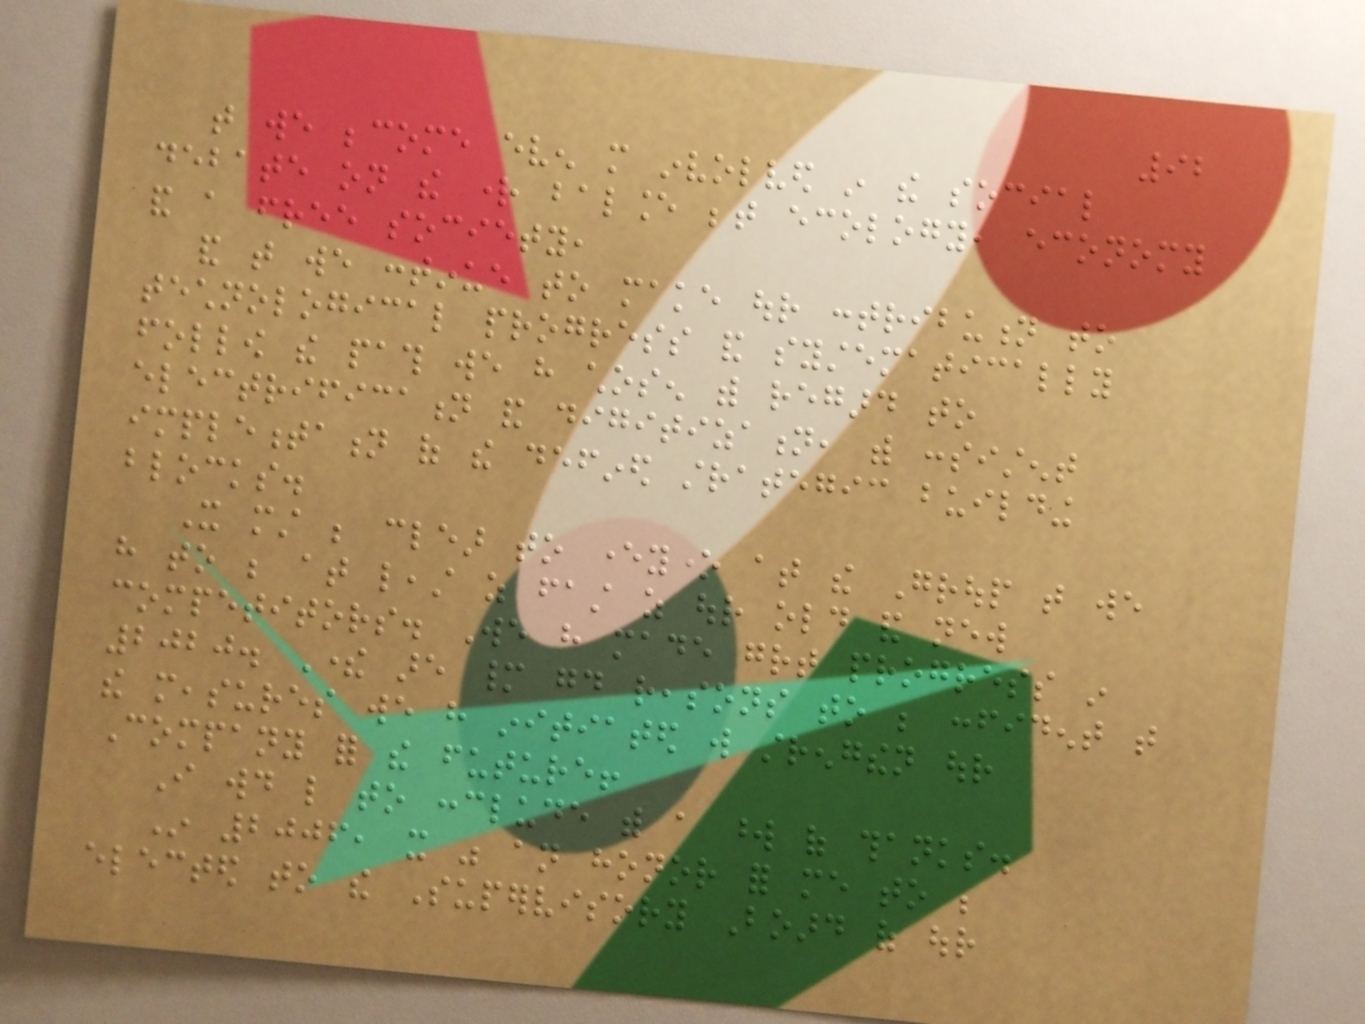92
that we become even more involved in the social
debate on the right balance between ecology, economy
and a free society,
and that we continue to make our contribution to
technological progress and systematically
follow the path we have chosen with regard to
electrification and digitization, with consistent
implementation of the defined strategic building
blocks.
It must be clear to everyone at the Group that we
have to be at least as fast as our old and new
competitors. We have made great progress in
2020. There are many good reasons to be confident that
the measures we have initiated will strengthen our
Company for the future!
I would like to conclude with a word of thanks.
In 2006, it was an honor for me to be
elected to the Supervisory Board of our
